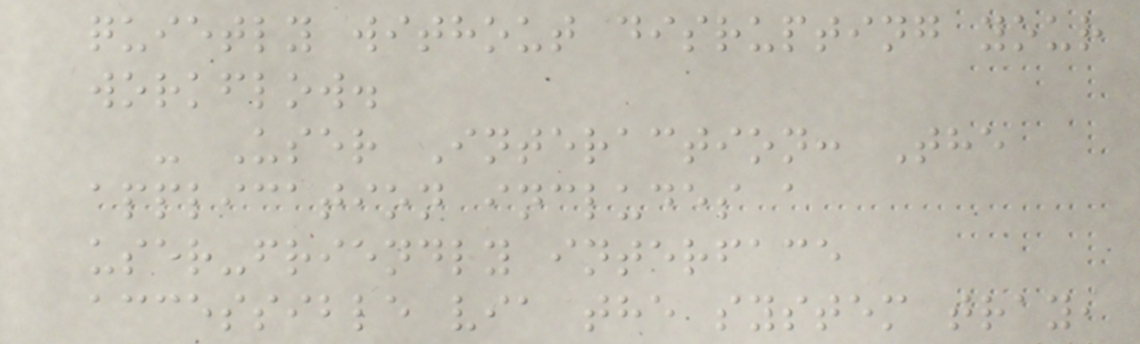quietly without disrupting your
workflow.
- User Interaction: The
application includes a
user-friendly interface
accessible via the system tray,
